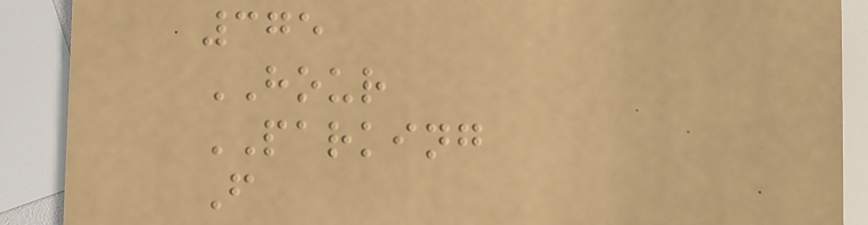375
HOUR
PARKING
F
